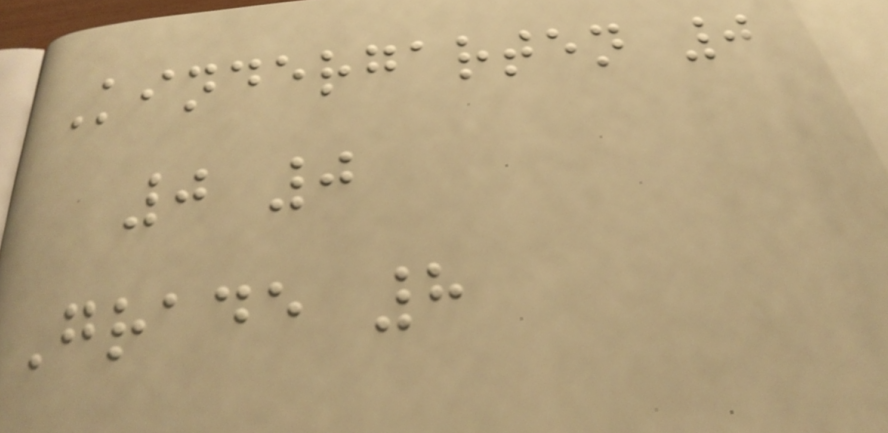Kindergarten 0
0 0
Grade 8
